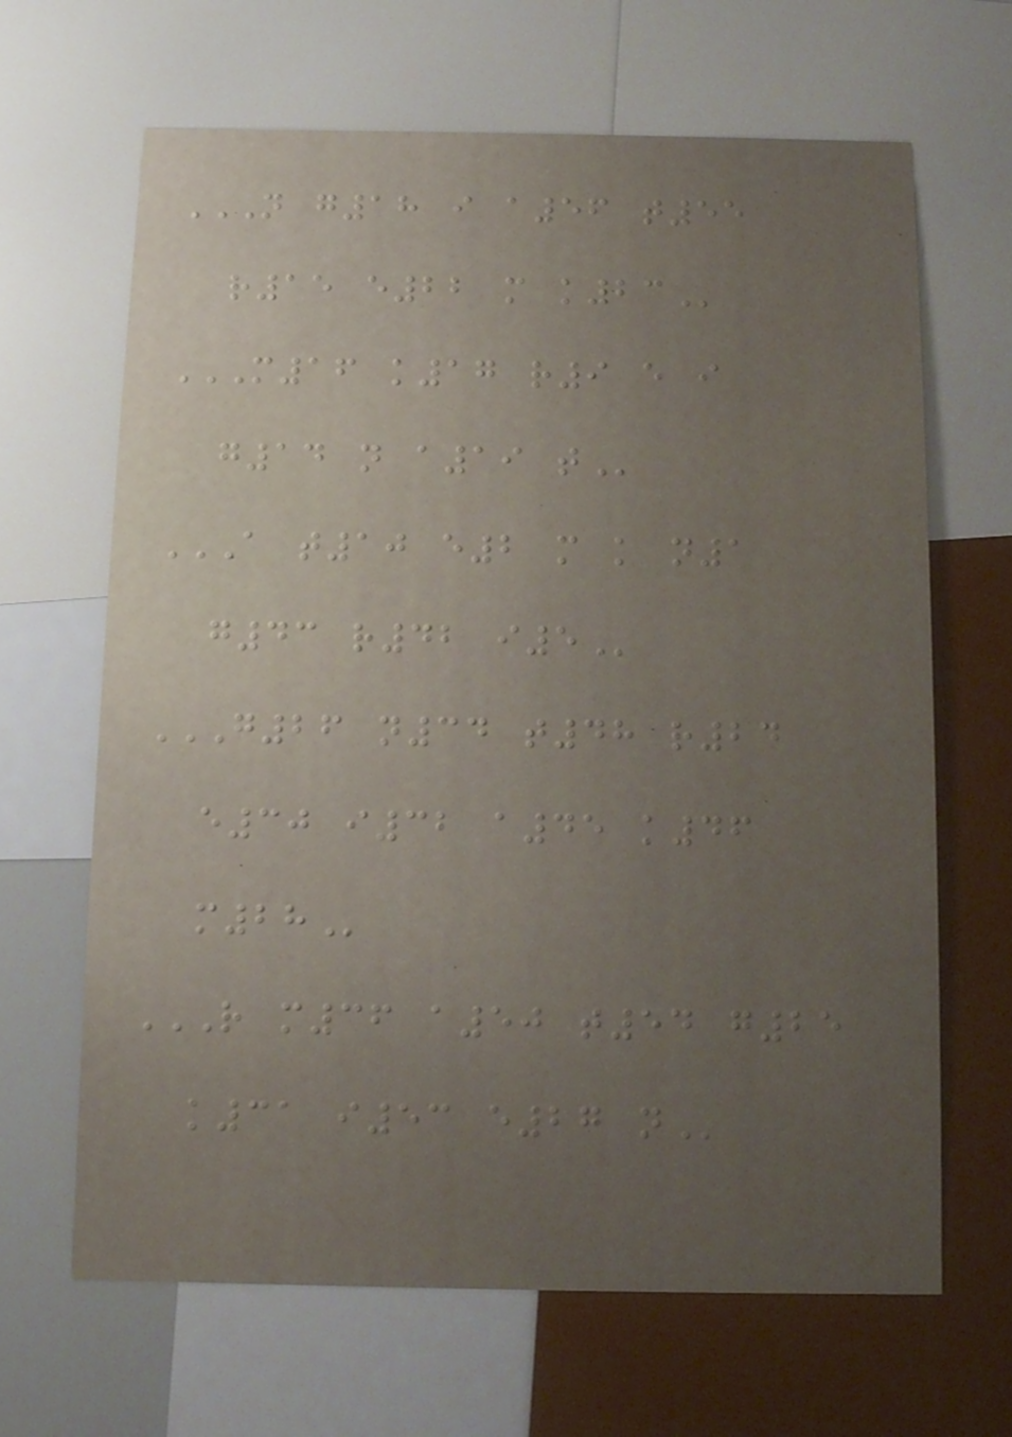N G18 I A56 T55
R15 E22 M K23
M16 K17 R9 E I
G14 N A19 T
A T10 E2 M K N1
G43 R42 I5
G26 N34 T48 R24
E30 I32 A45 K46
M28
R M36 A50 T54 G25
K31 I53 E27 N
